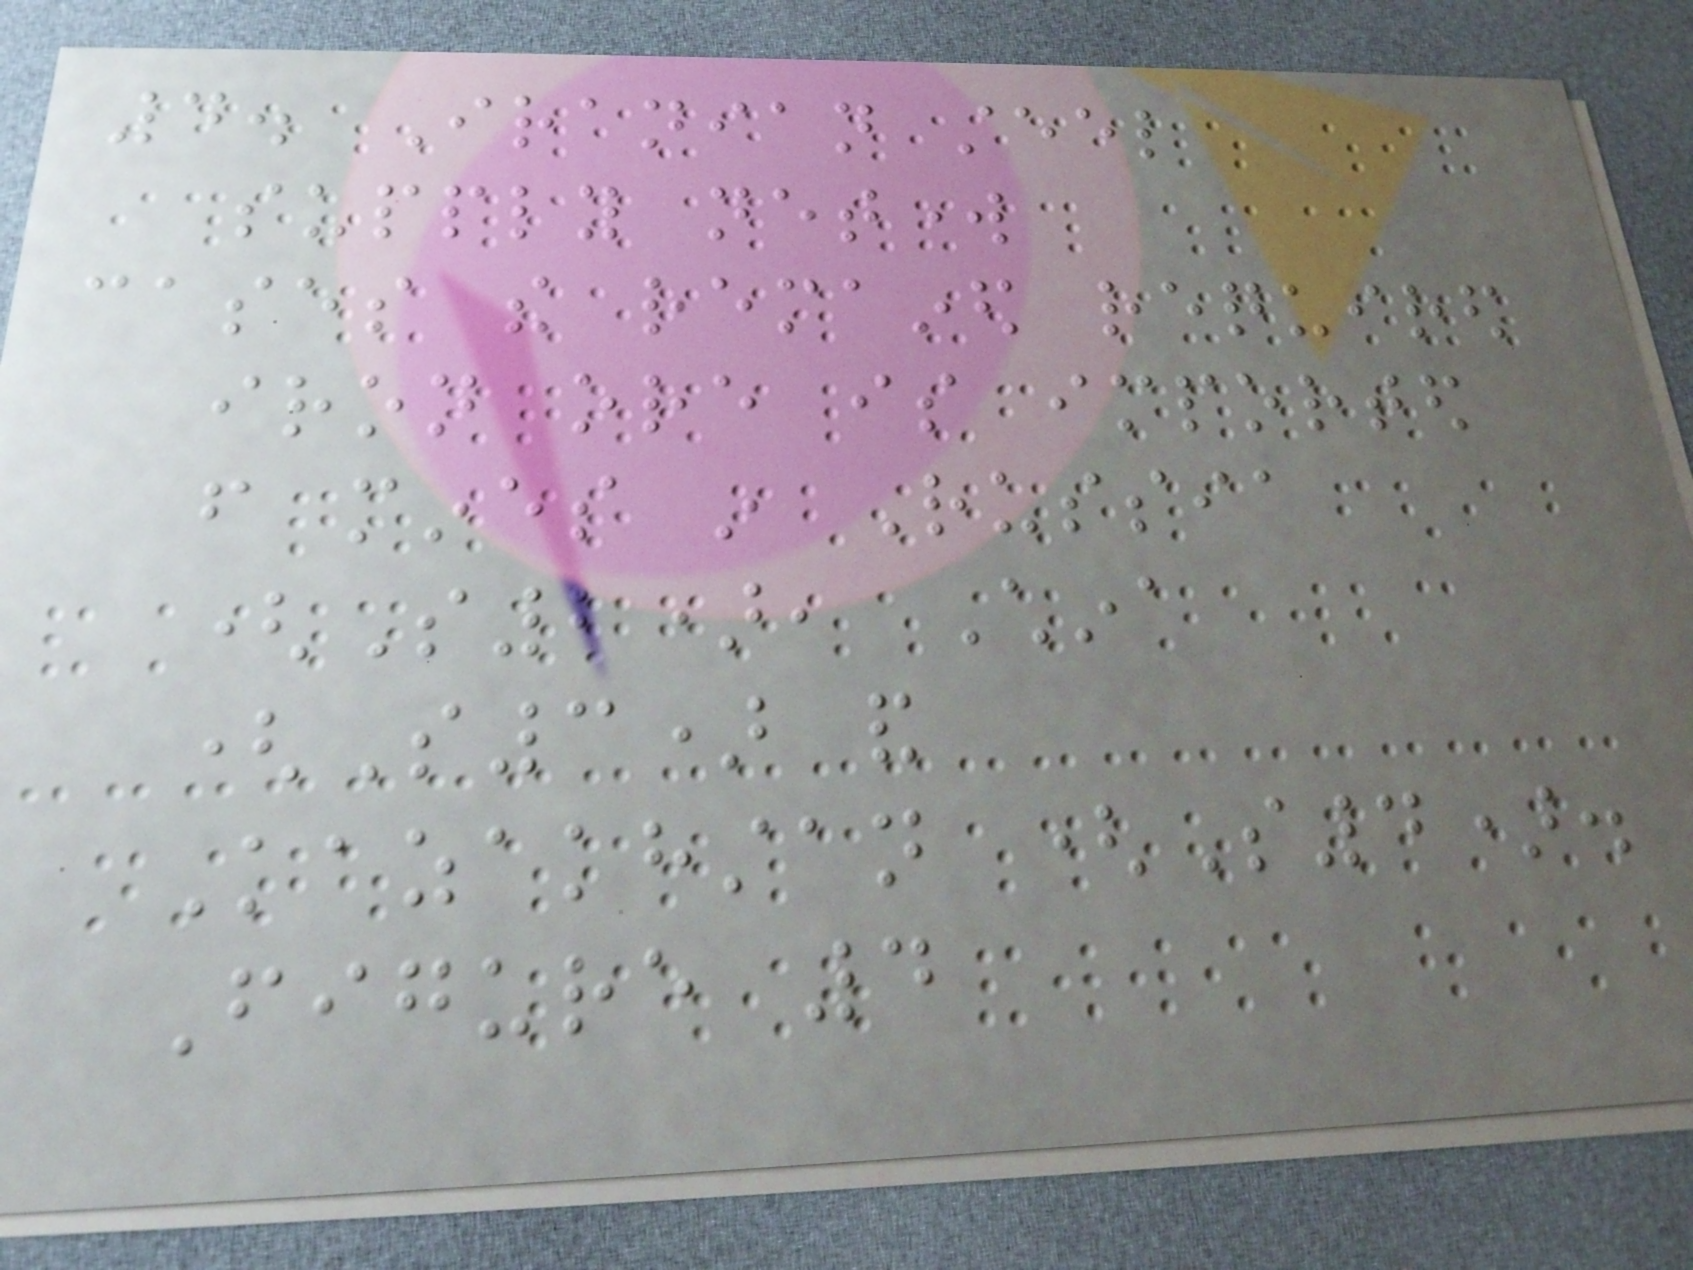4. Iranian steel
supply network
cases the remained required
iron ore is imported
from mines in Russia
(S2), China
(S3) and
Kazakhstan (S4).
Figure 4
